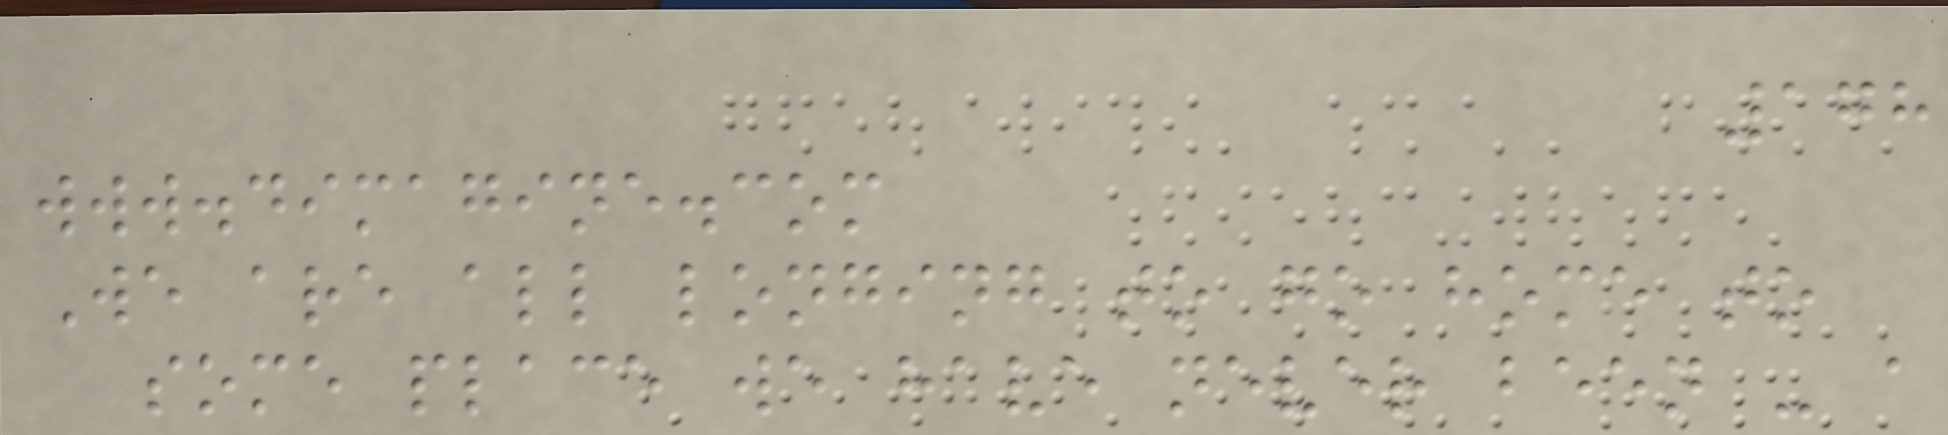178
www.dimagine.com
We are all longing to go home to
some place we have never been - a
